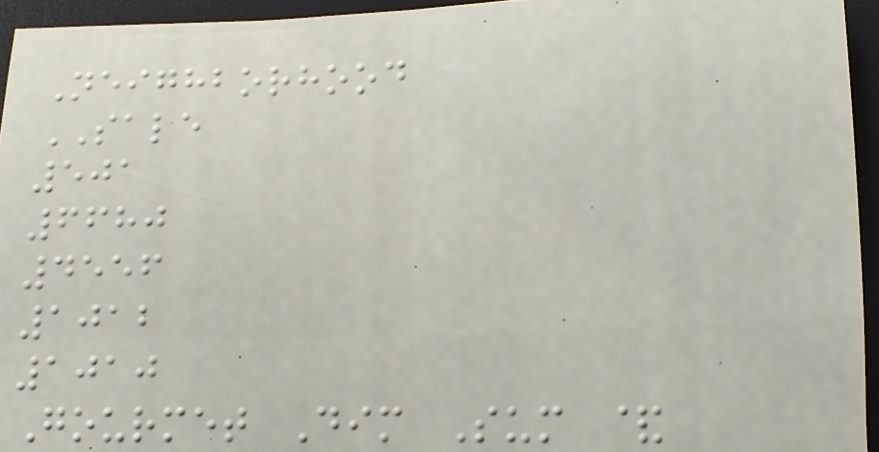Neighborhood
SALE
501
6680
4556
1012
1010
Gourmet Dim Sum &
